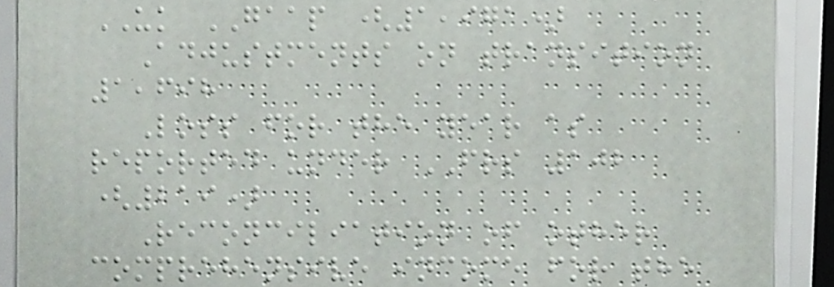UK GAAP (1,971)
Adjustments on transition
1,698
Loss for the year as
reported under FRS 102
(219)
Reconciliation of other
comprehensive income for the
